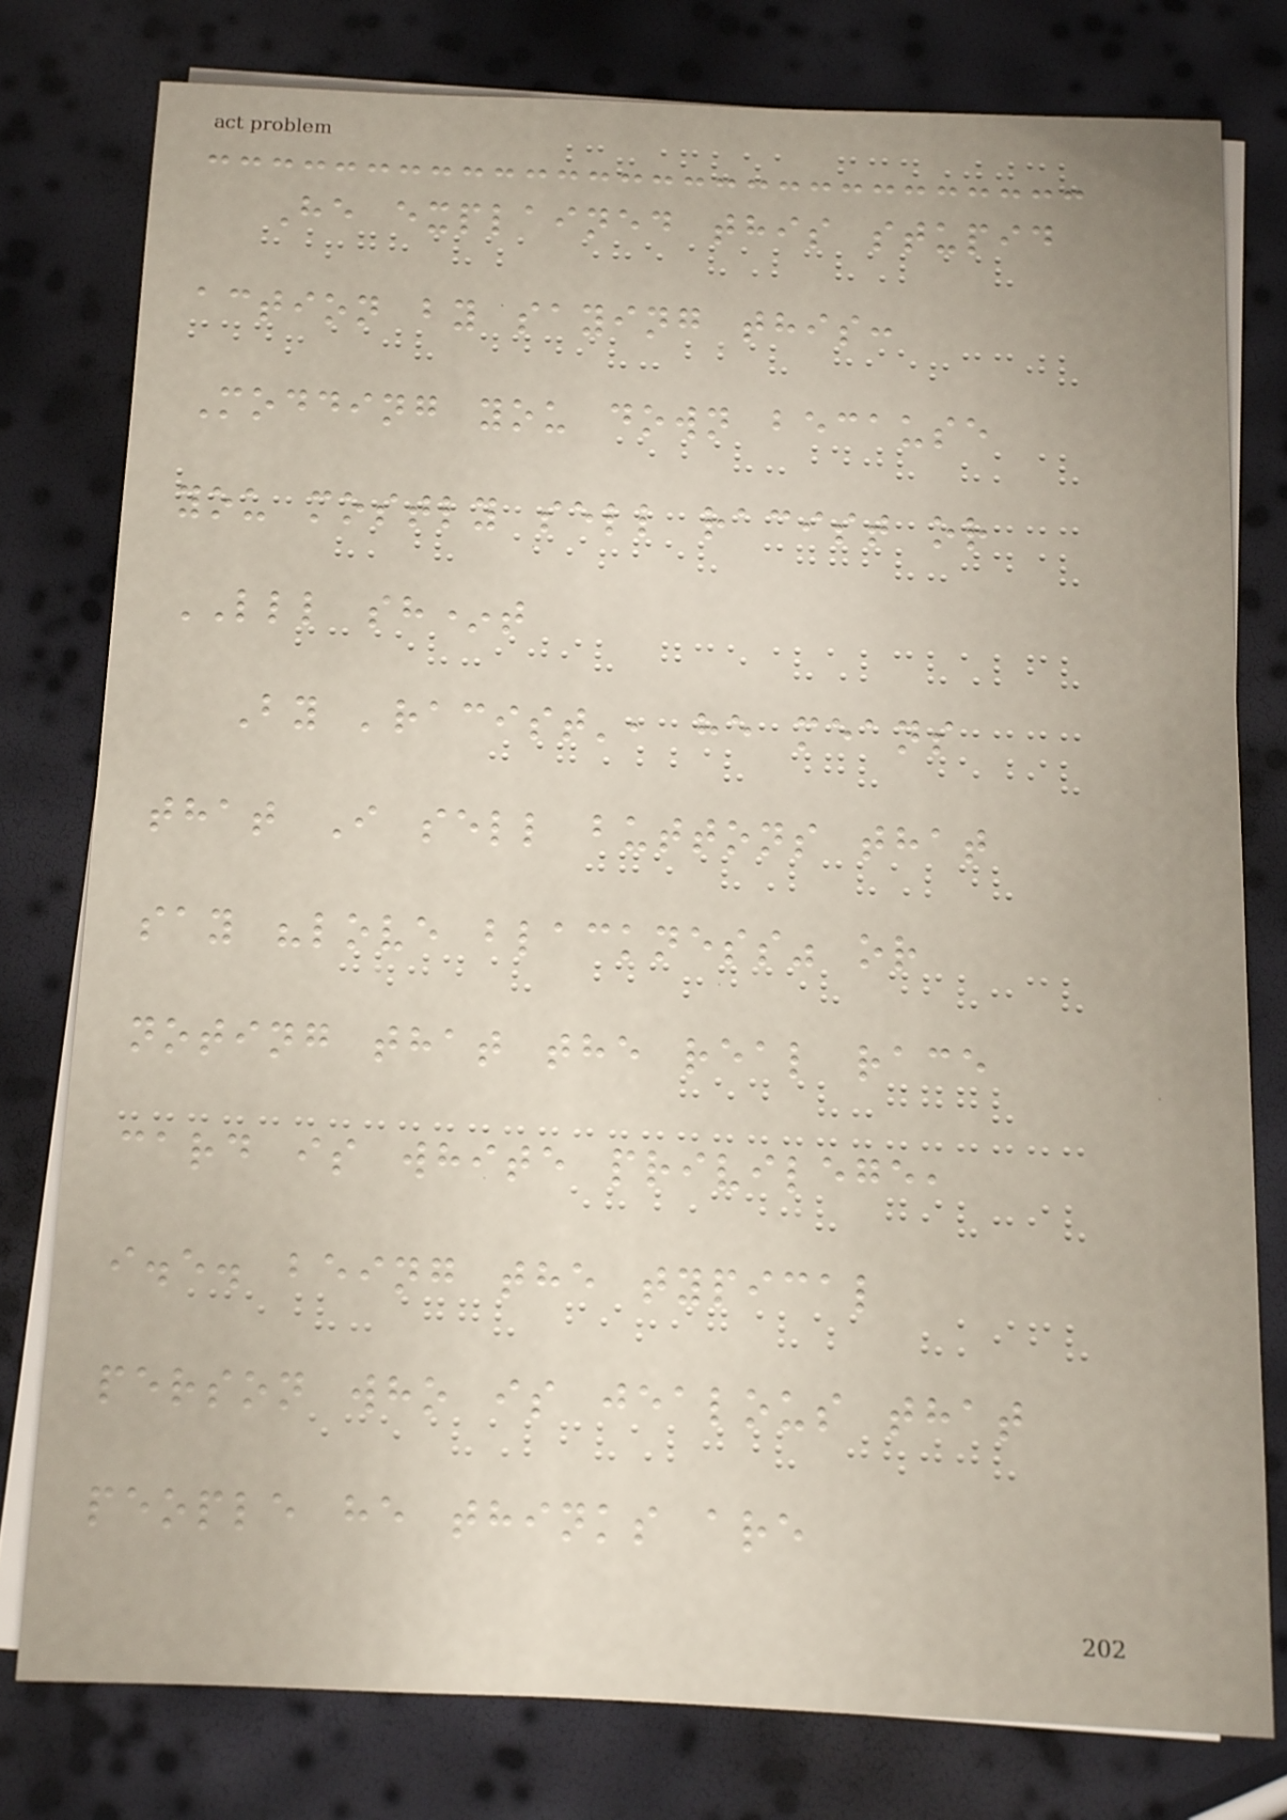He explained this stupid
action by saying this:
Modding you down because
you mostly sell racist or
LLL sh*t
By 'racist', he means
that I sell buttons that
say "love blackness" or
noting that the real race
card is white privilege,
i.e. being the typical
person who is jealous that
people he thinks are
